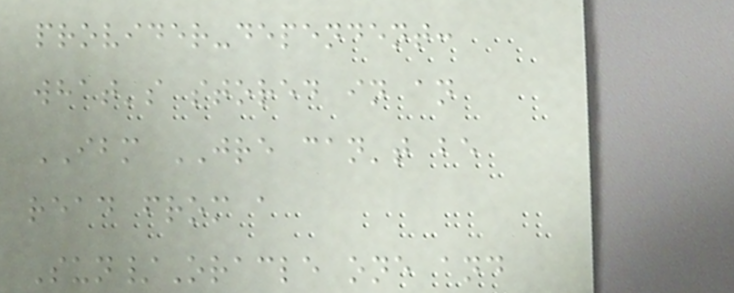provider-dependent:
what's stored in an
IBM JRE can't be
read from a
Sun/Oracle one and
